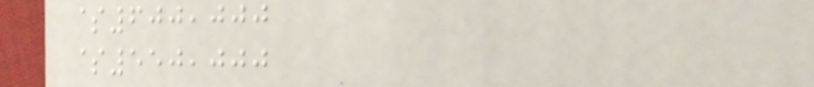$600,000
$550,000
